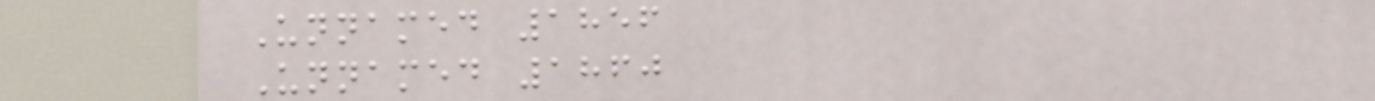Unnamed 1856
Unnamed 1860
